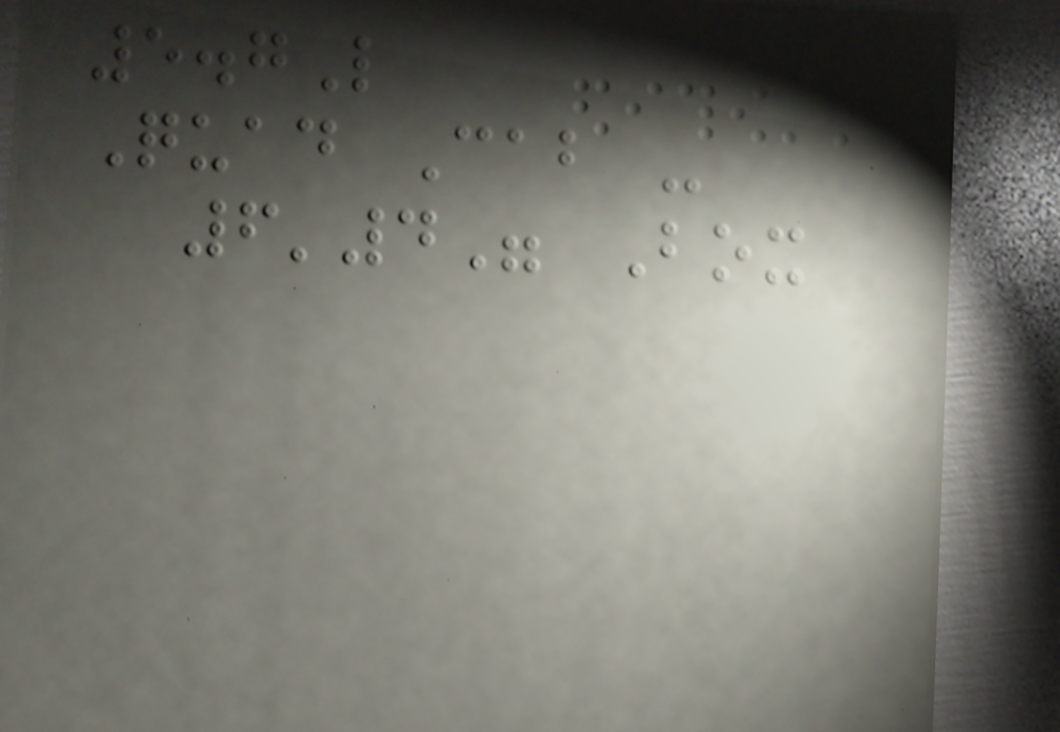5.7L
Quad Cab -
6'4" Box
